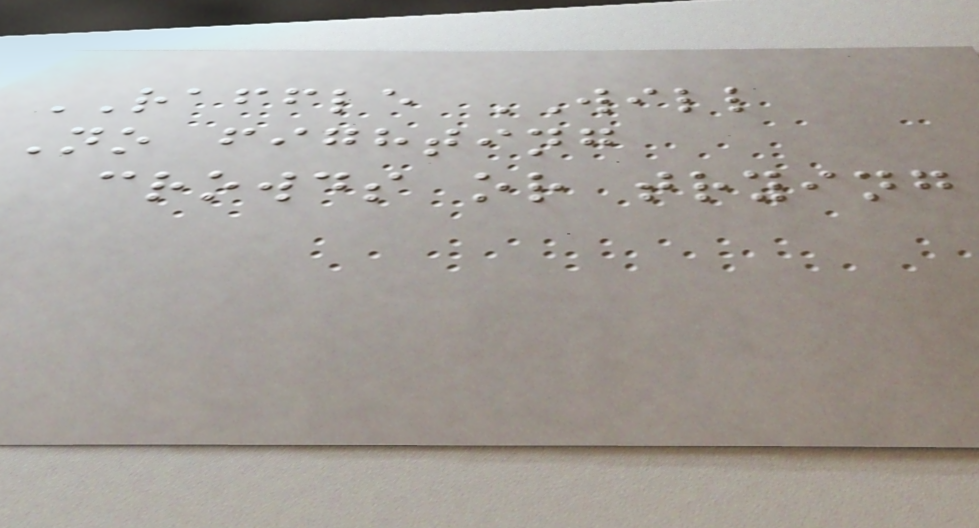RAFFLE WILL
No fighting
crowds or trying
